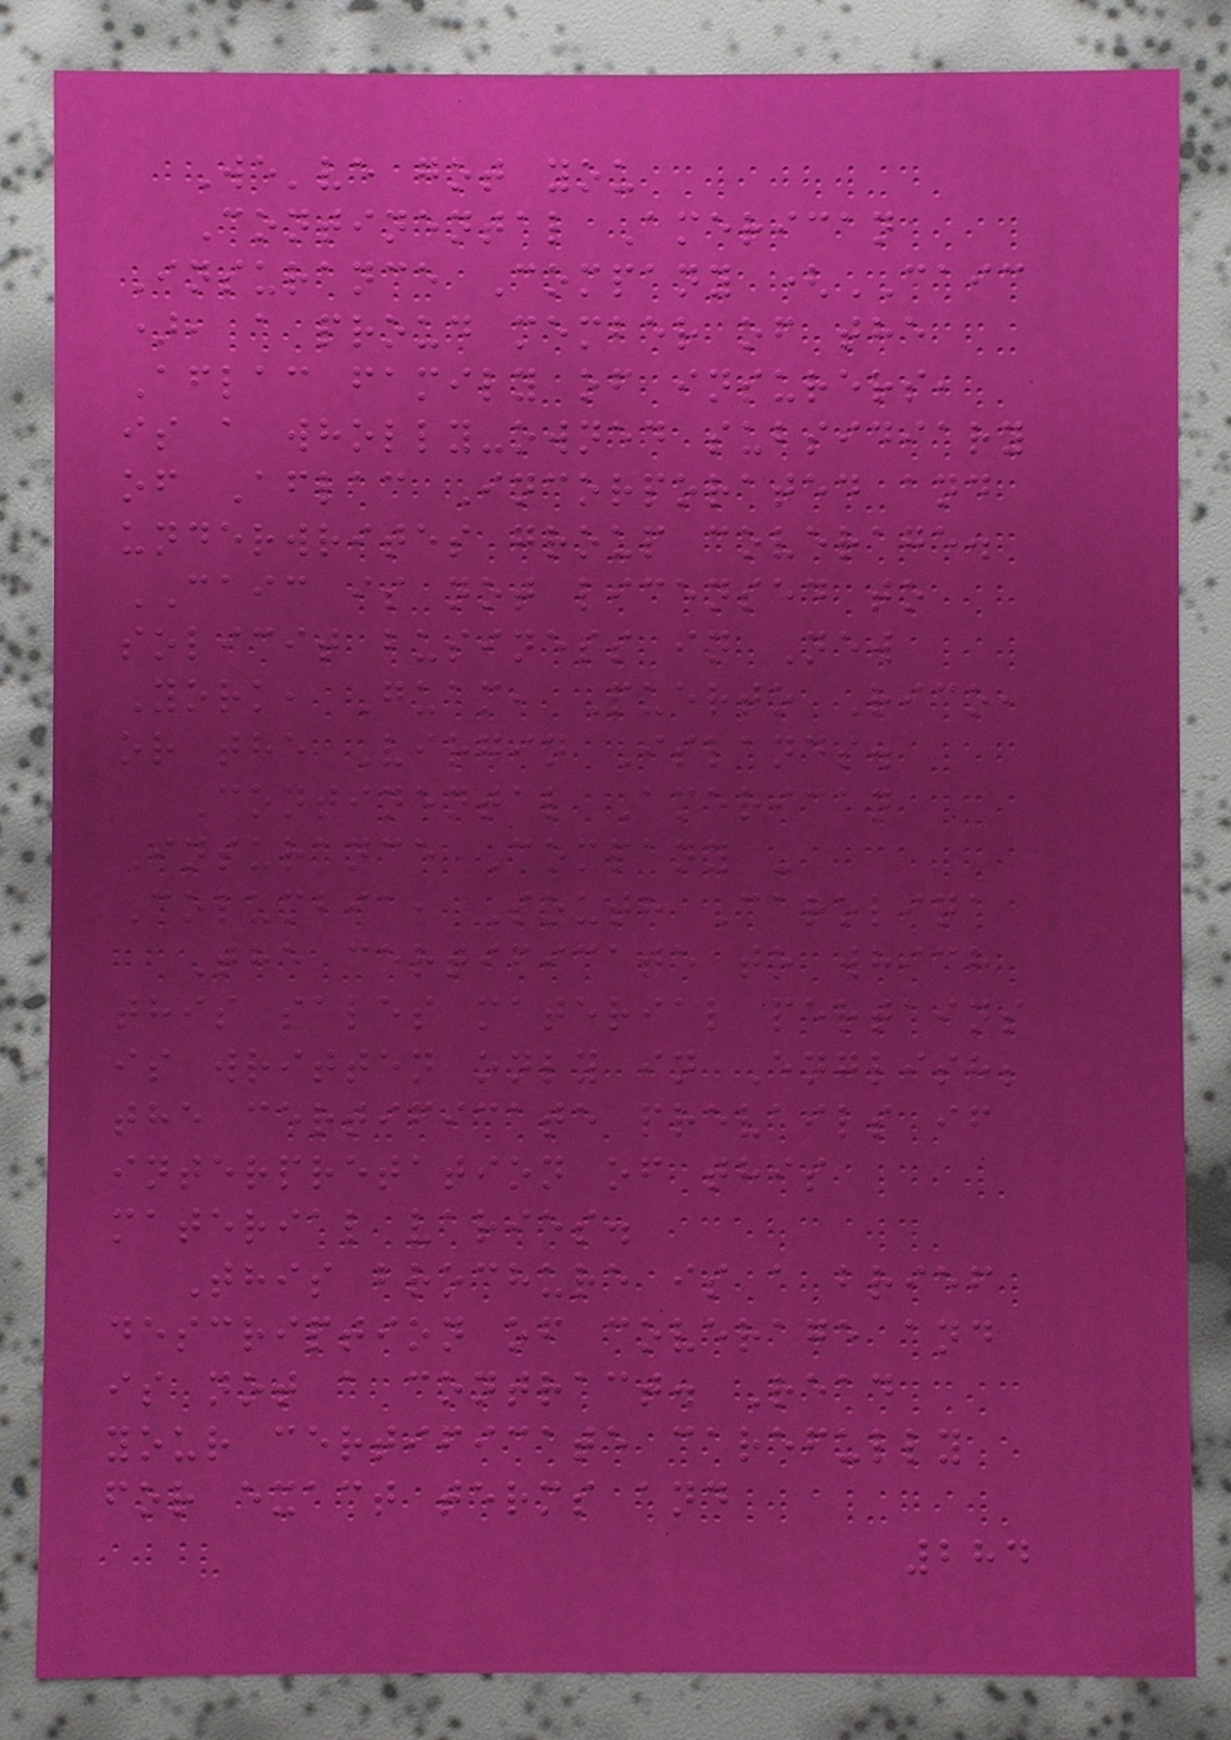We've got you
Continental American
Insurance Company (CAIC
), a proud member of the
Aflac family of insurers,
is a wholly-owned subsidiary
of Aflac Incorporated and
underwrites group coverage.
CAIC is not licensed to
solicit business in New
York, Guam, Puerto Rico,
or the Virgin Islands.
Continental American
Insurance Company -
Columbia, South Carolina
The certificate to which
this sales material pertains
is written only in English;
the certificate prevails if
interpretation of this
material varies.
This brochure is a brief
description of coverage and
is not a contract. Read
your certificate carefully
for exact terms and
284
